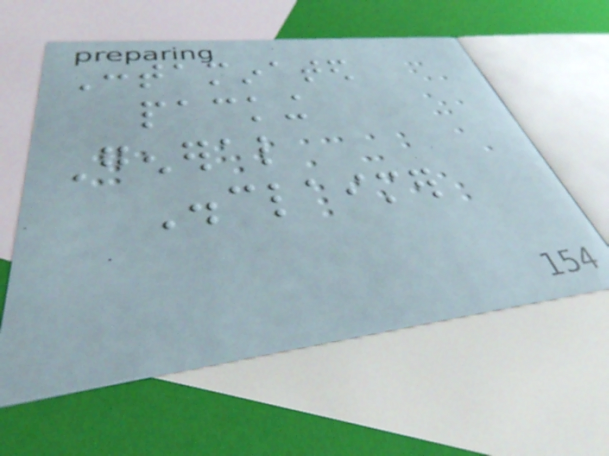Contaminated
packing
General
Disclaimer
